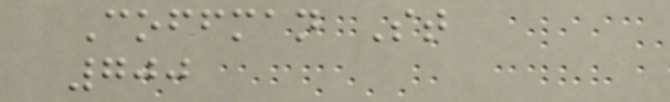Coffman St
700
